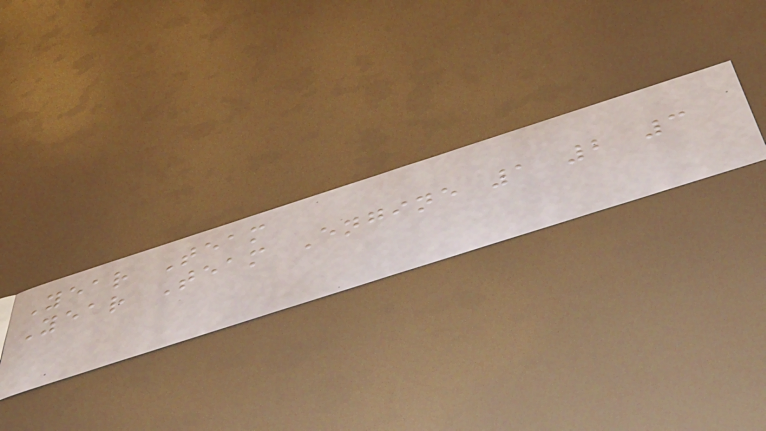Year Team
Year Team Engine 1 2 3
